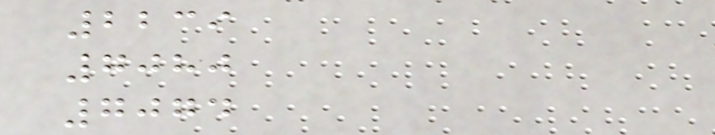2239
7080
7074
